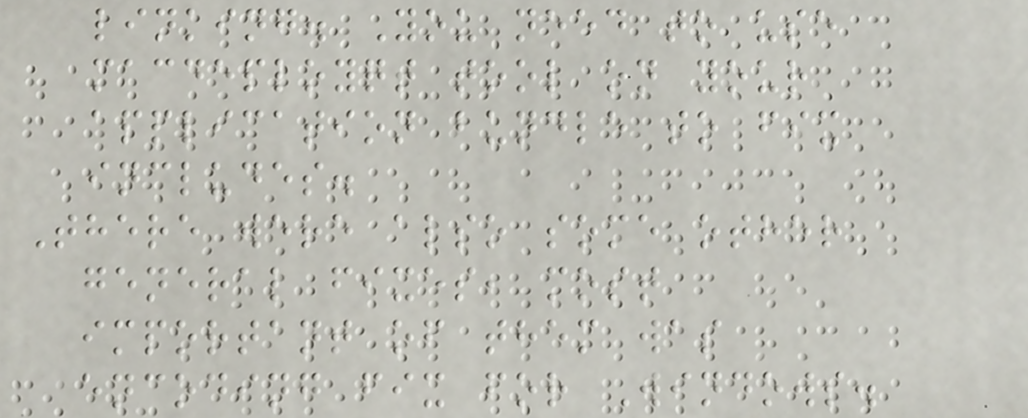linking. You need to use
macdeployqt tool on your
application bundle to fix
includes.
There were also some other
general fixes, most
important of them was
encoding fix for Windows.
